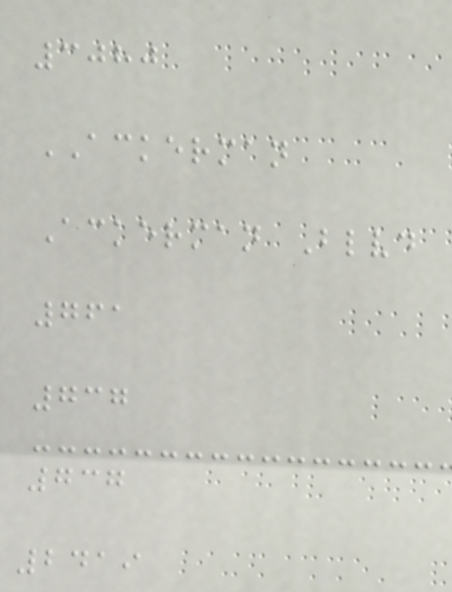3080
ACKERMAN
Ackerman Blvd
761
737
737
2419
